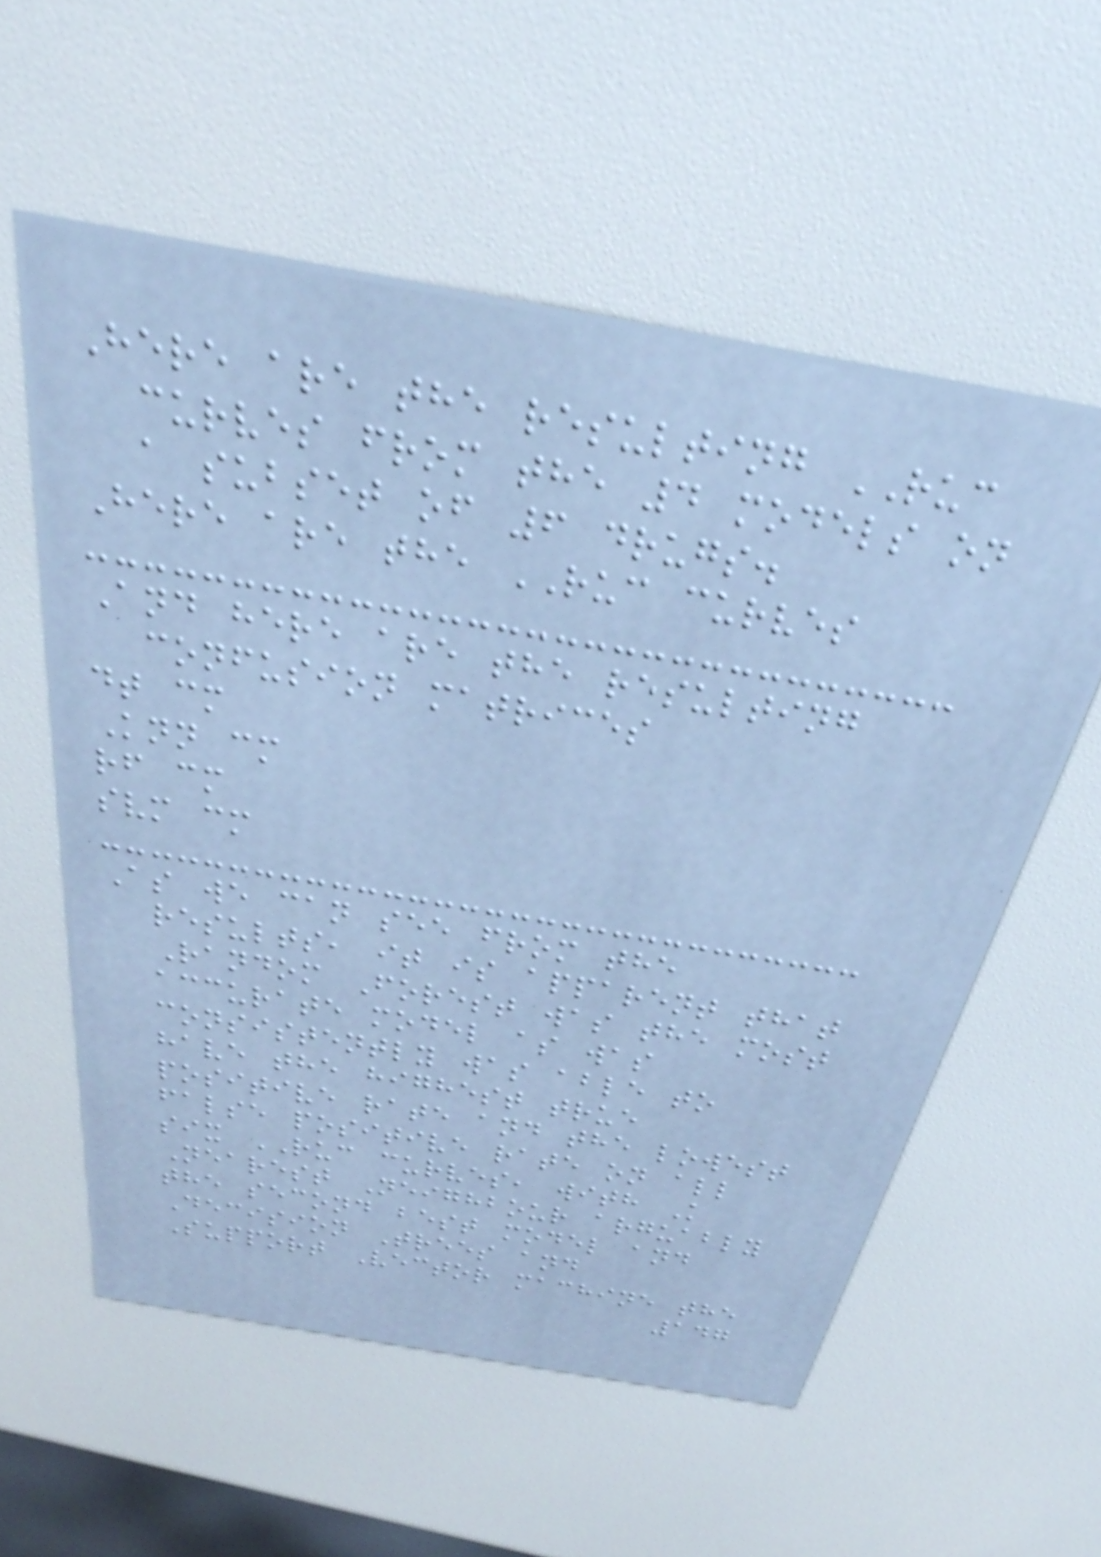Here are the resulting RUC
curves from the 4 models on
a subset of 6 drugs.
Here are the RUC curves
And here are the resulting
confusion matrices
dt cm
Knn cm
rf cm
svm cm
As we can see from the
results, it is apparent that
Random Forest was the most
accurate model as was
consistently was able to
have the highest true
positive rate and the lowest
false positive rate on all
six RUC curves, with K
Nearest Neighbour arguably
the second best model and
Decision Trees and
Support Vector machine the
147
